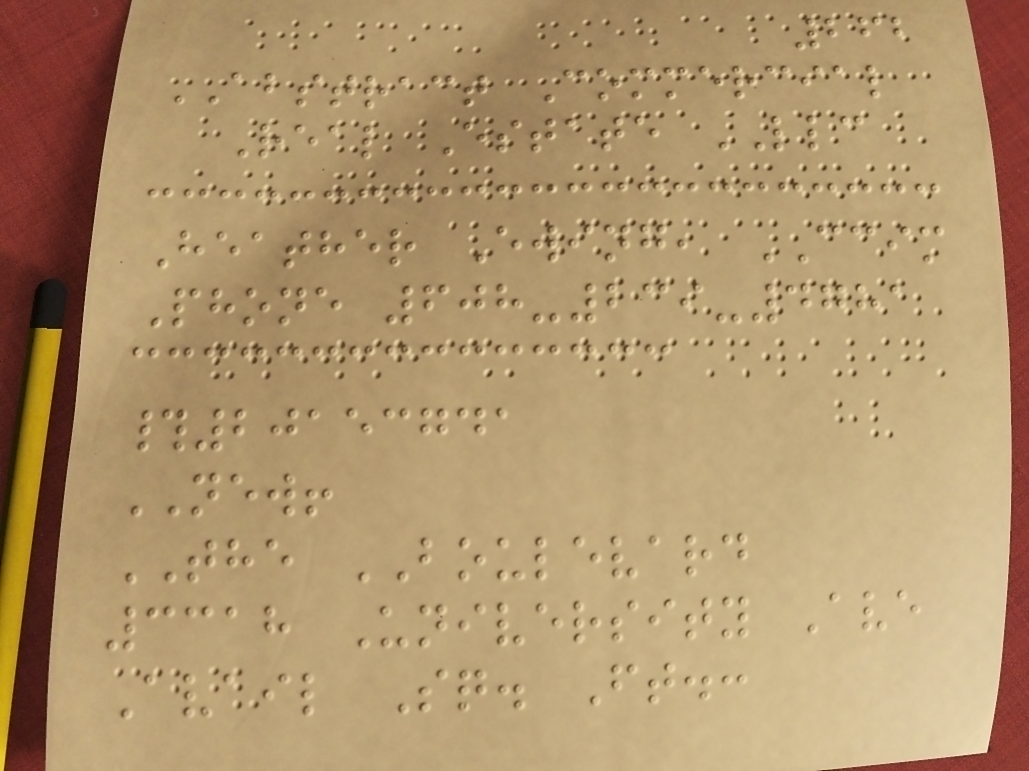262
ABSTRACT Commercial
Real Estate LLC
Heather Ewing, CCIM
Phone 608-239-4781
#20153741
NEW!
THE BOULEVARD
3318 University Ave
Avail Sq. Ft.:
